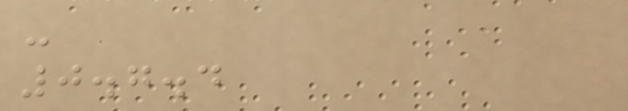-
0.7.4
